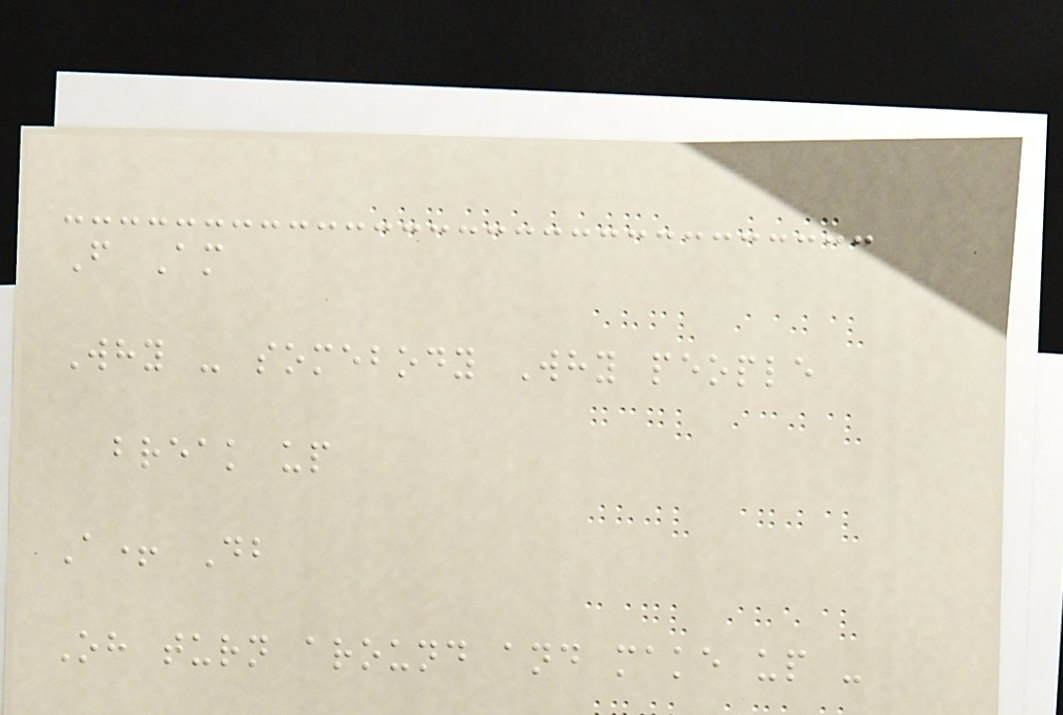F Am
Why - somebody Why people
break up
A+ Db
Oh turn around and make up -
